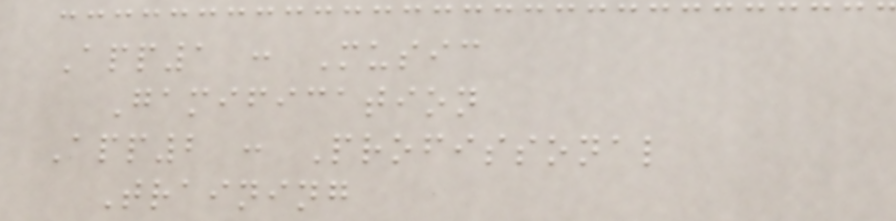App1 : Music
Gamification
App2 : Profissonal
Training
